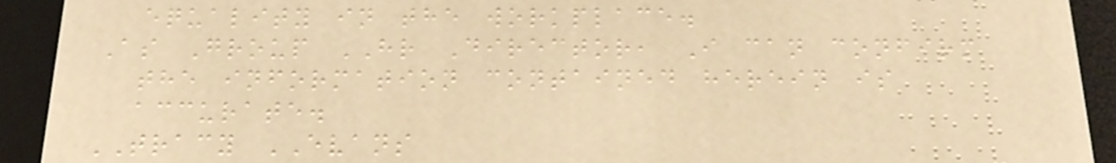equality in the workplace.
As Group HR Director, I can confirm
the information contained herein is
accurate.
TRACY EVANS
